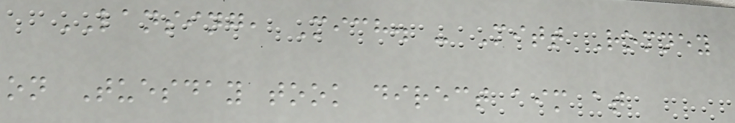LANSING, Mich. - Mitt Romney
on Tuesday took direct aim at
